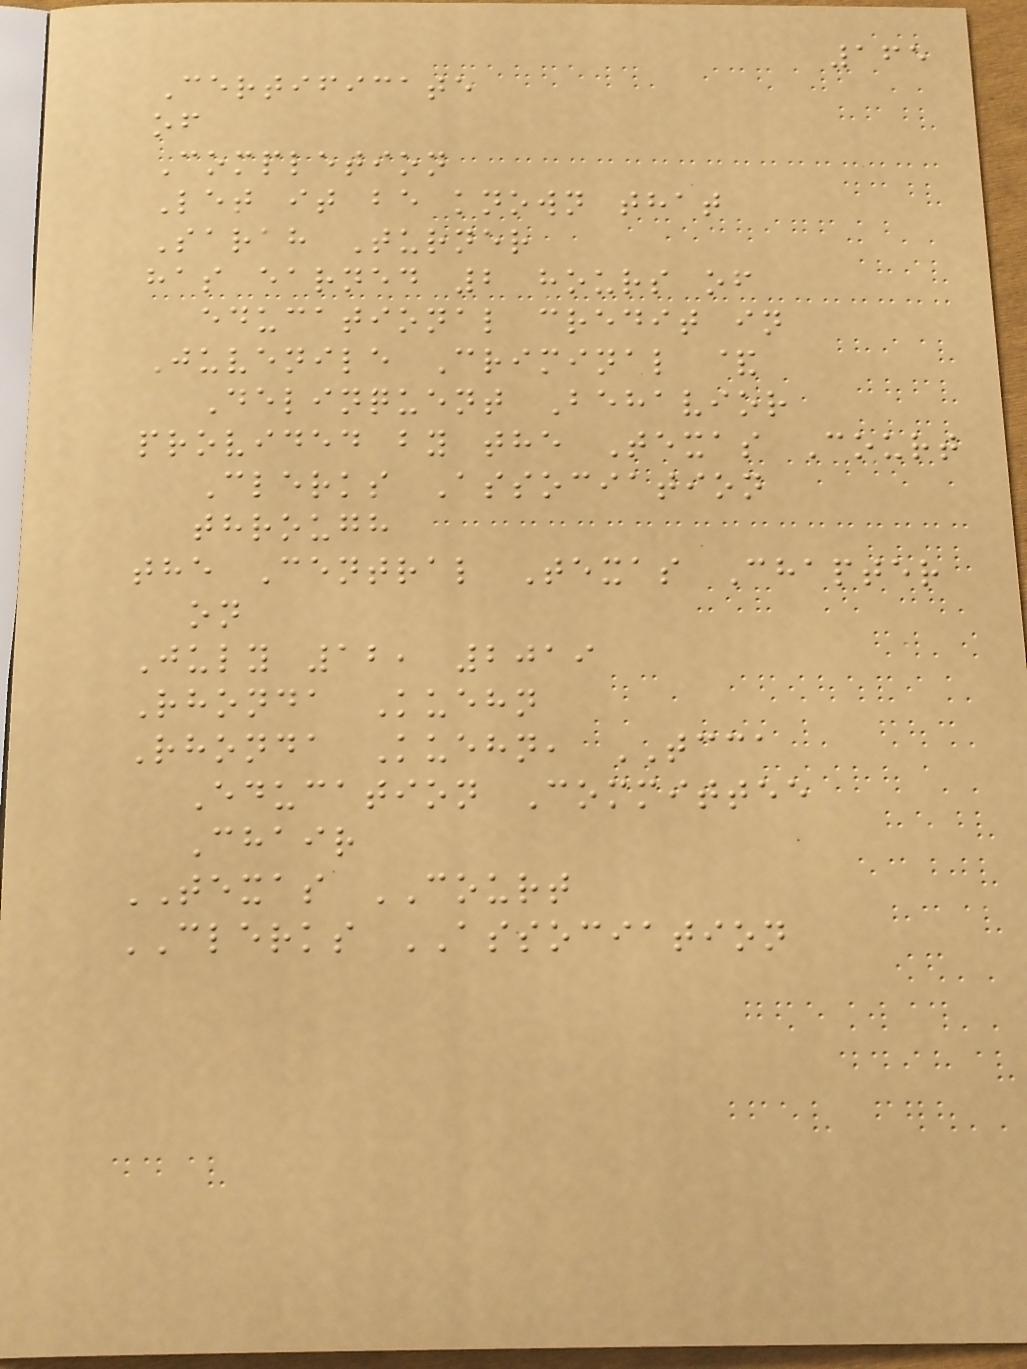165
Certificate
of
Completion
Let it be known that
Sarah Turner
has earned 2 hours of
educational credit in
Juvenile Criminal &
Delinquent Behavior
provided by the Texas Court
Clerks Association
through
the Central Texas Chapter
on
July 12, 2019
Rhonda Kuehn
Rhonda Kuehn, TCCA
Education Committee
Chair
TEXAS COURT
CLERKS ASSOCIATION
